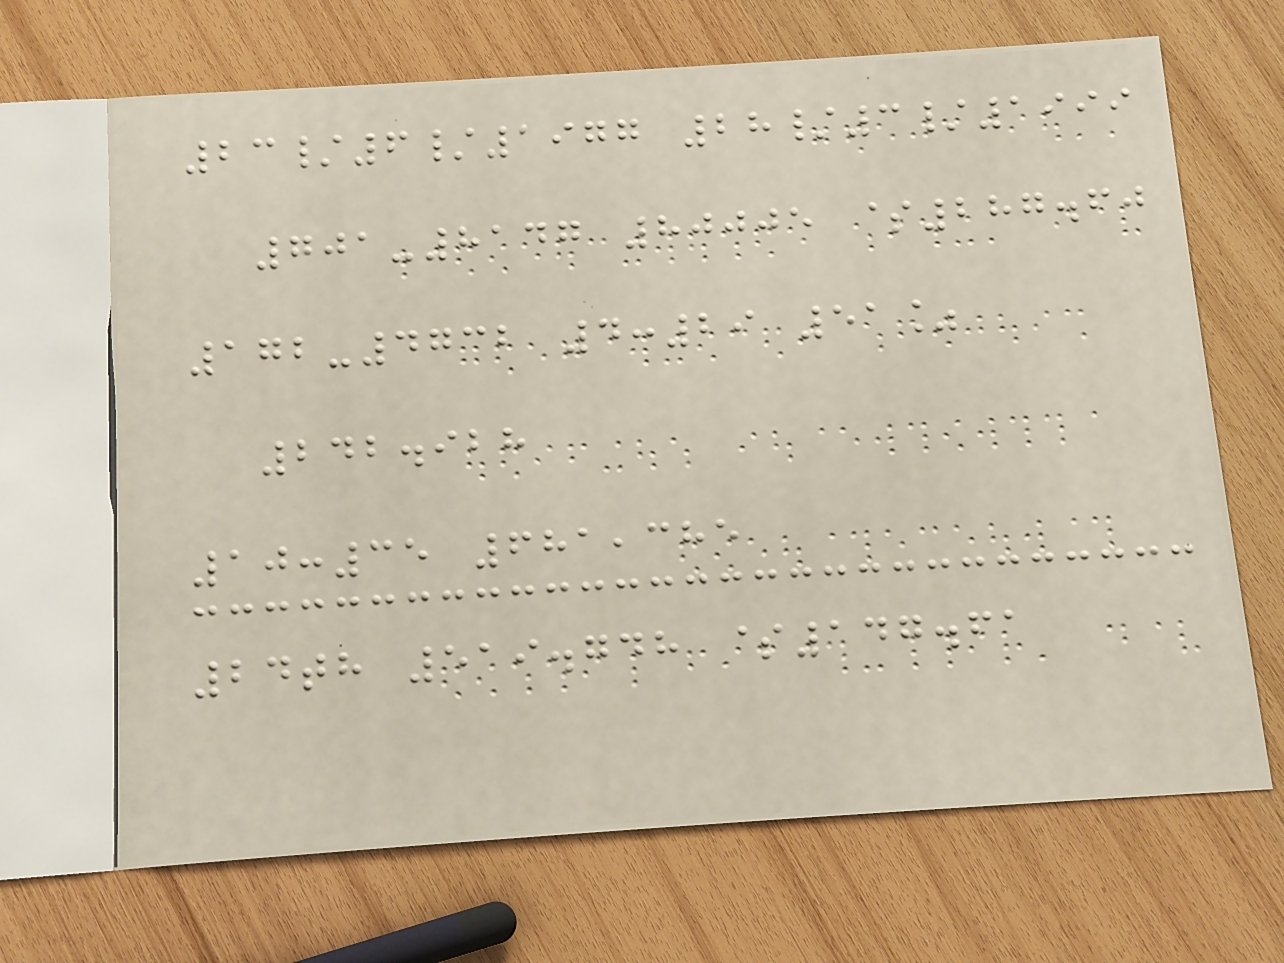23/6/1977 28/3/1999
701-8147 80005 $287.60
172-4732 4:29 51%
242.928
10:35 681,385
24th 519.748 $147.61
